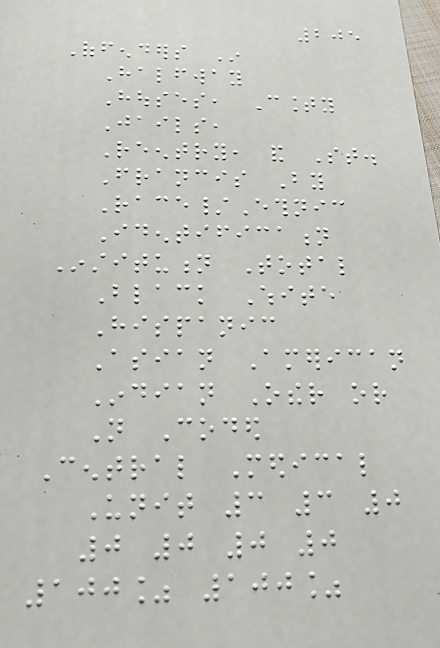205
Offenders In
Halfway
Houses, County
Jails,
Reentry, and St.
Francis By
Race/Ethnic
Identification
Institution Total
Black White
Hispanic
Asian American
Indian Other or
Not Coded
Central Medical
Unit 3 3 0
0 0 0 0
100% 100%
